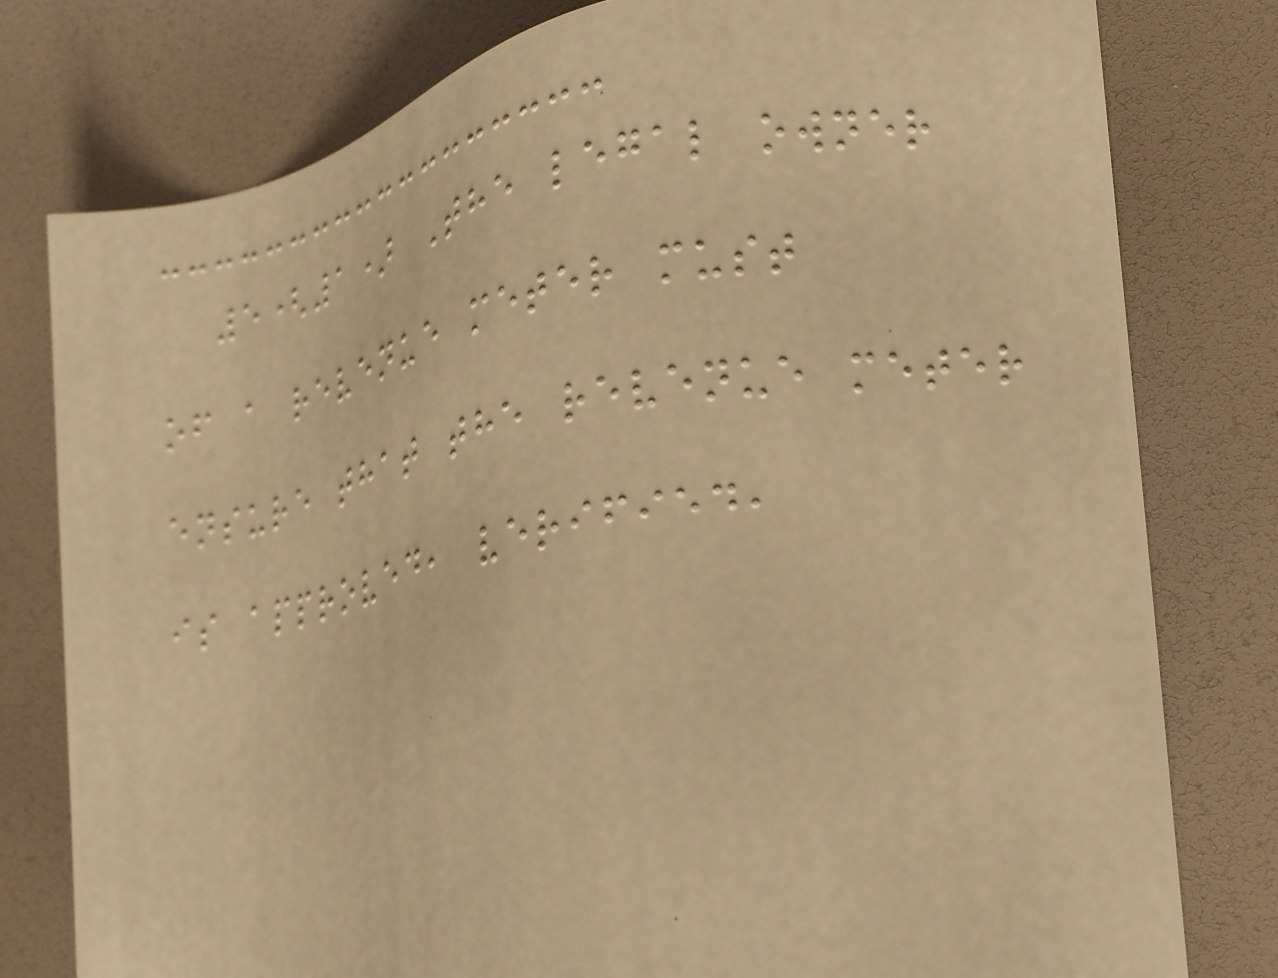5(1) The legal owner
of a revenue meter must
ensure that the revenue meter
is approved, verified,
